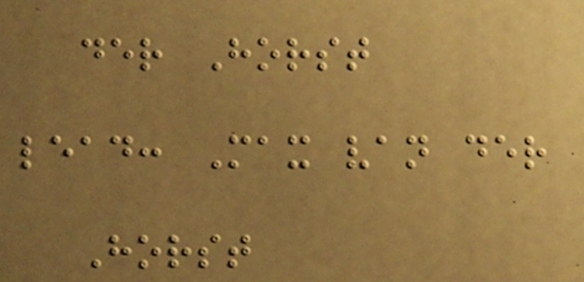der Horst
lead: Max van der
Horst
